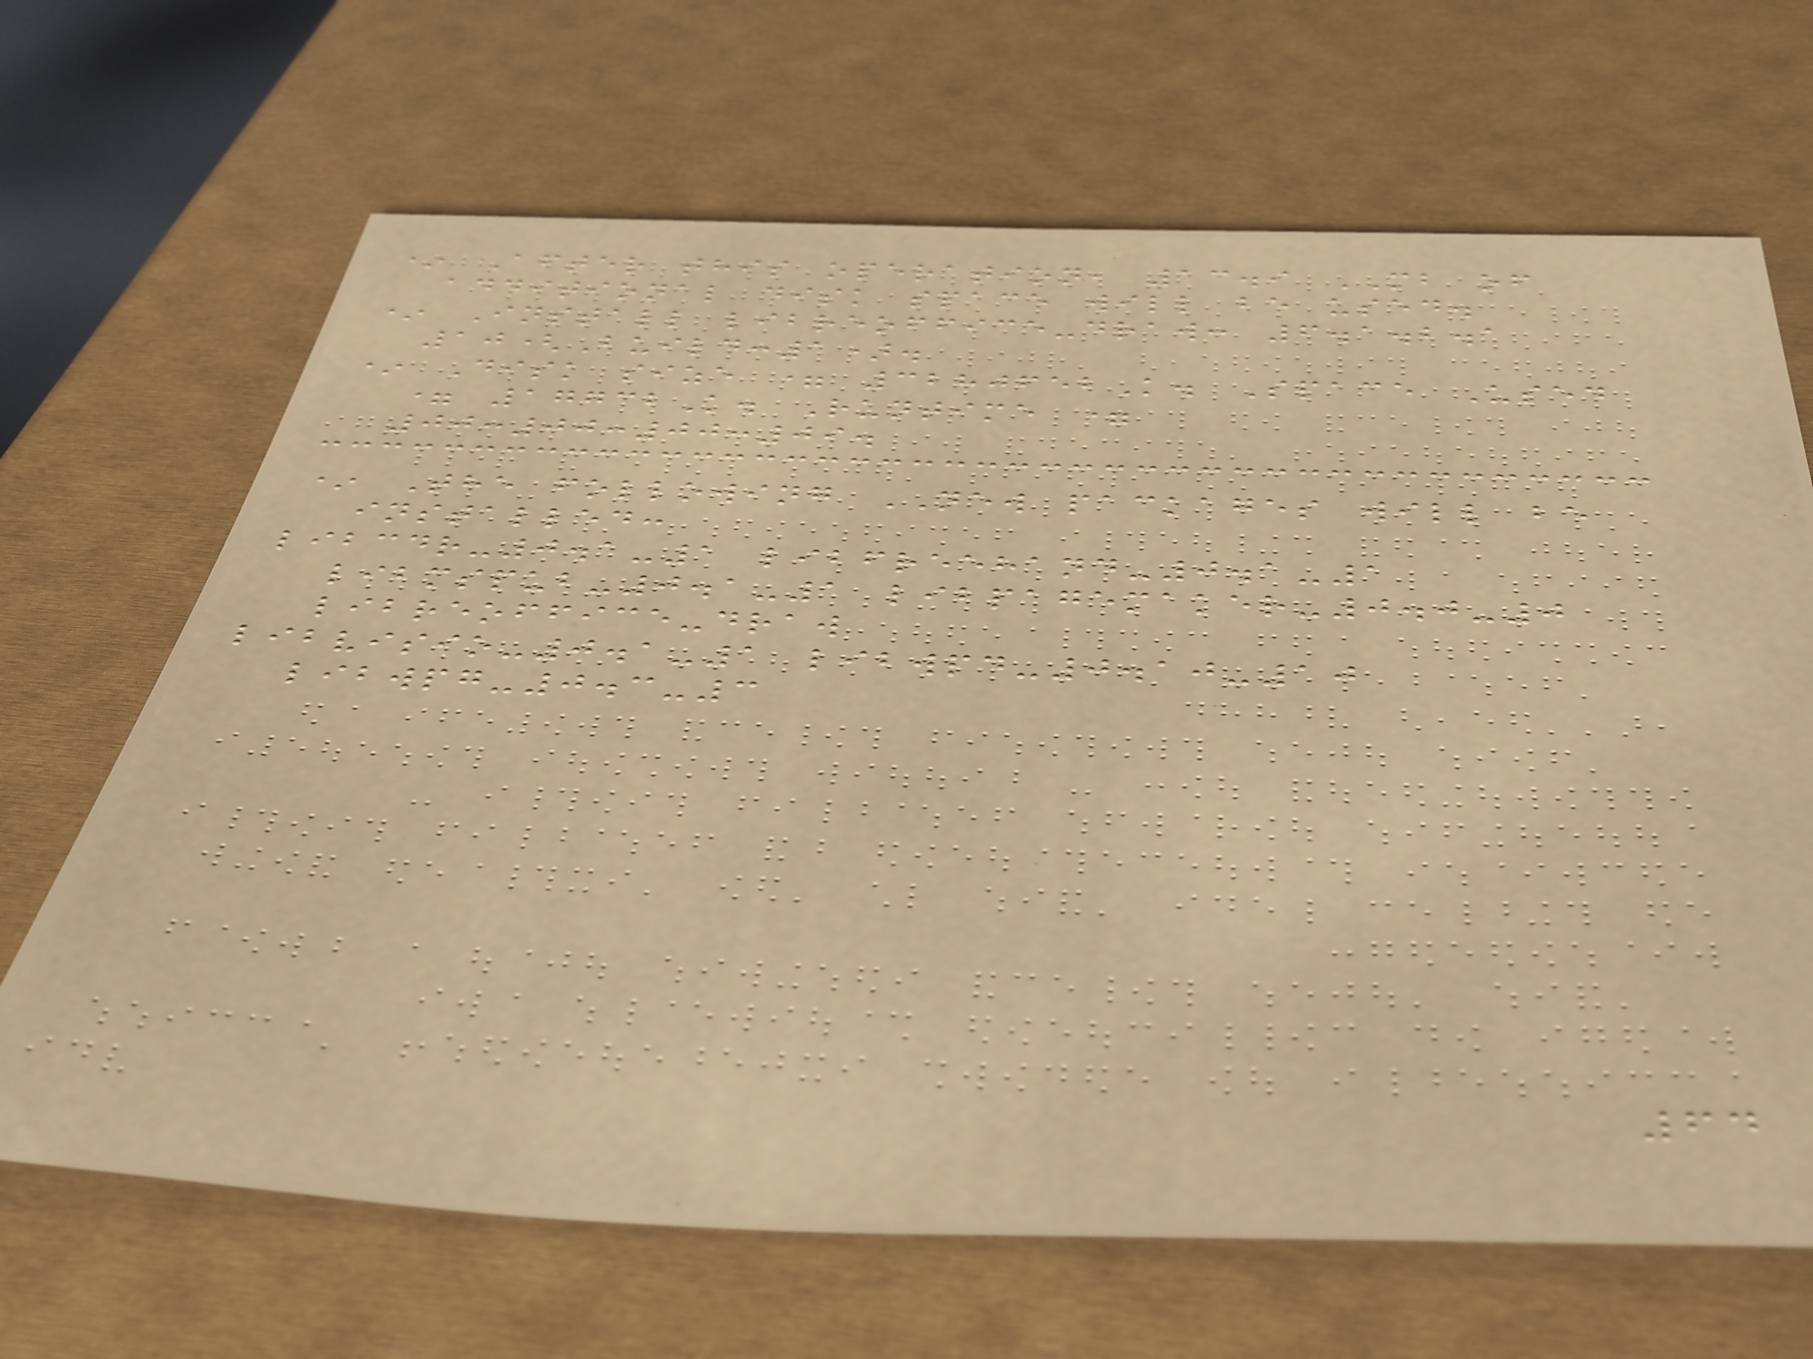* After this operation, 13.9 MB of
additional disk space will be used.
* Install libreoffice-draw: 6.1.2.1
10(Build:1).
* Disk size = 3280652K. Space Used
= 17732K. Runtime =
00:00:00:09.
* The following NEW packages will be
installed:
libcdr-0.1-1 libfreehand-0.1-1
libmspub-0.1-1 libpagemaker-0.0-0
libreoffice-draw
libvisio-0.1-1 libwpd-0.10-10
libwpg-0.3-3
64
